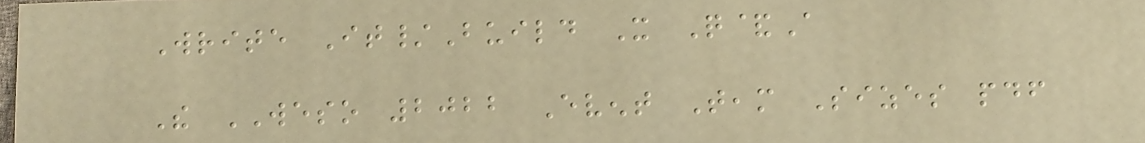Write It/Build It Q&A
The WESO 2022 Event Team Sizes pdf
